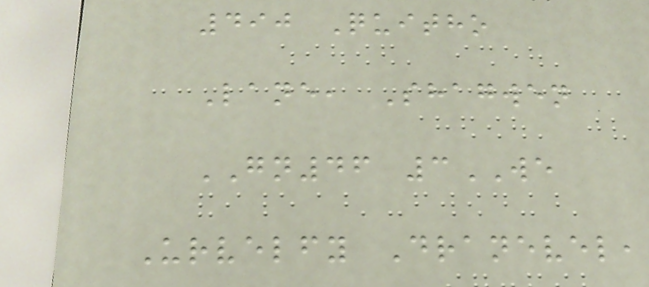490 Quitho
Lane, Shagwen
GN46 3WE
Urvelfy Dranevel,
